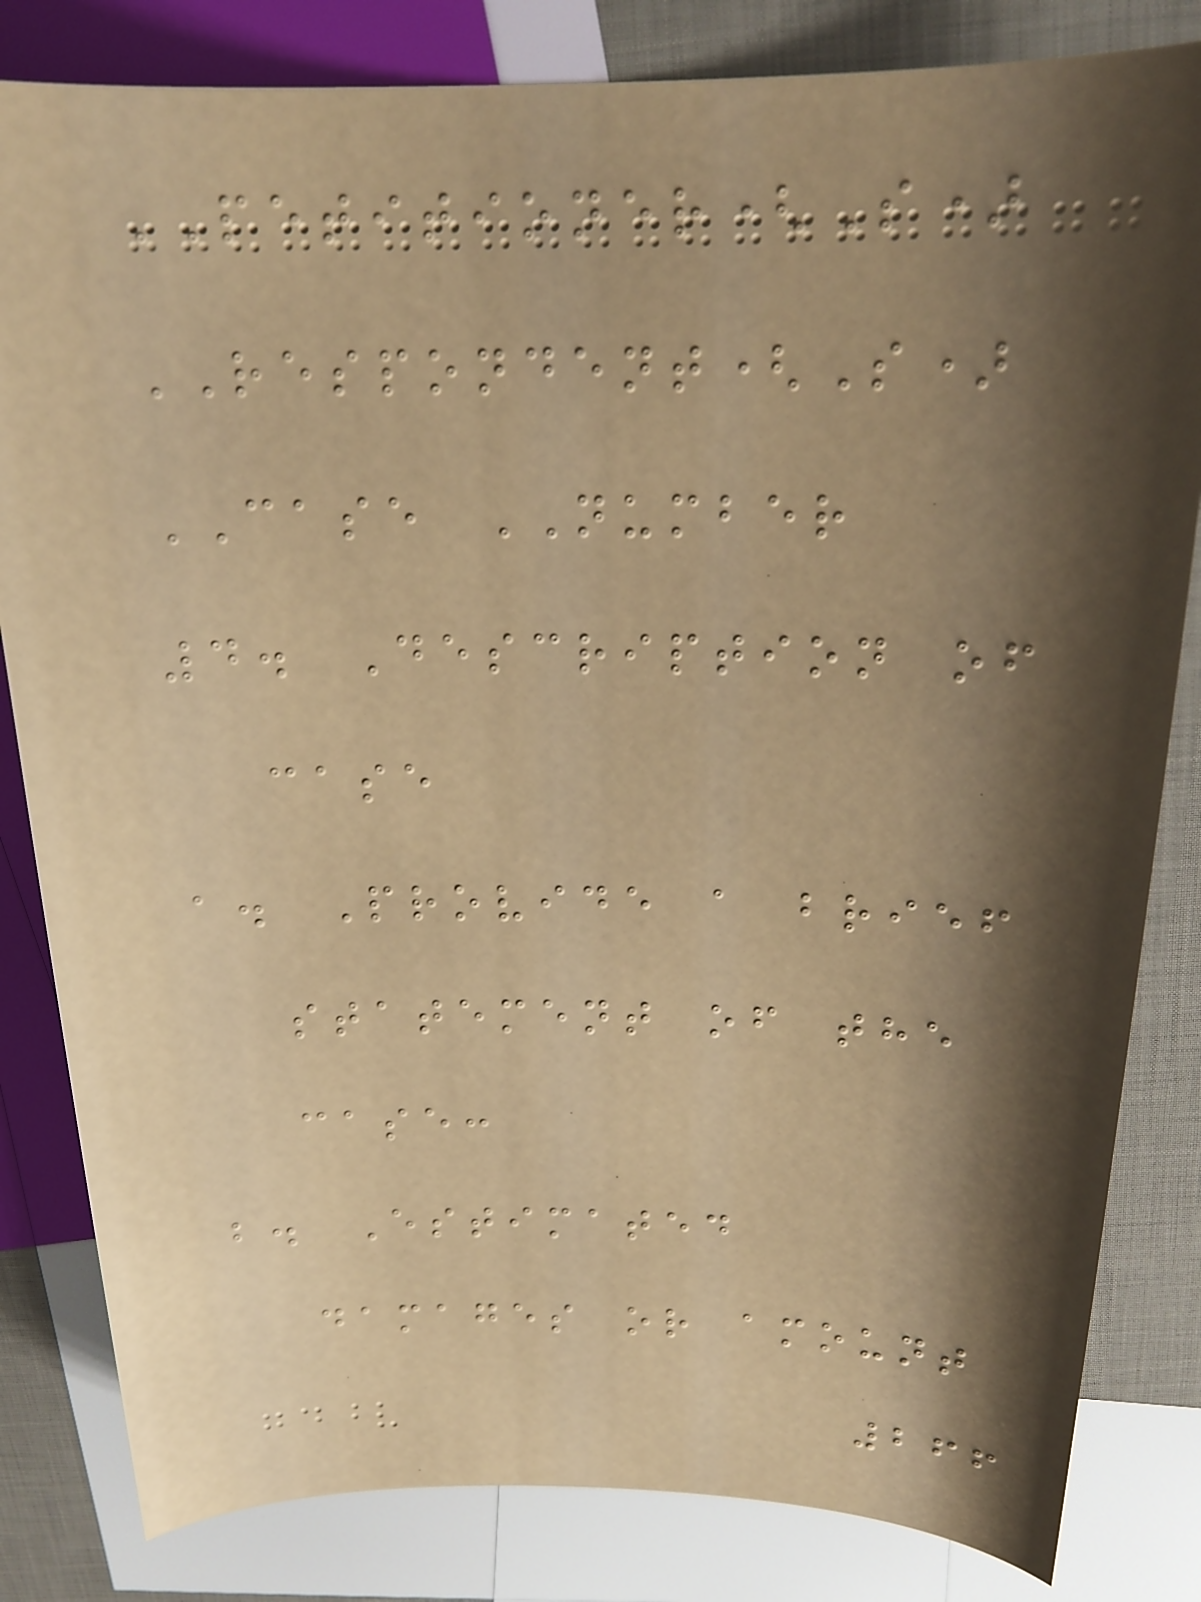PETITIONER(S)
RESPONDENT(S)
CASE NUMBER
4. Description of
case
a. Provide a brief
statement of the
case:
b. Estimated
damages or amount
266
